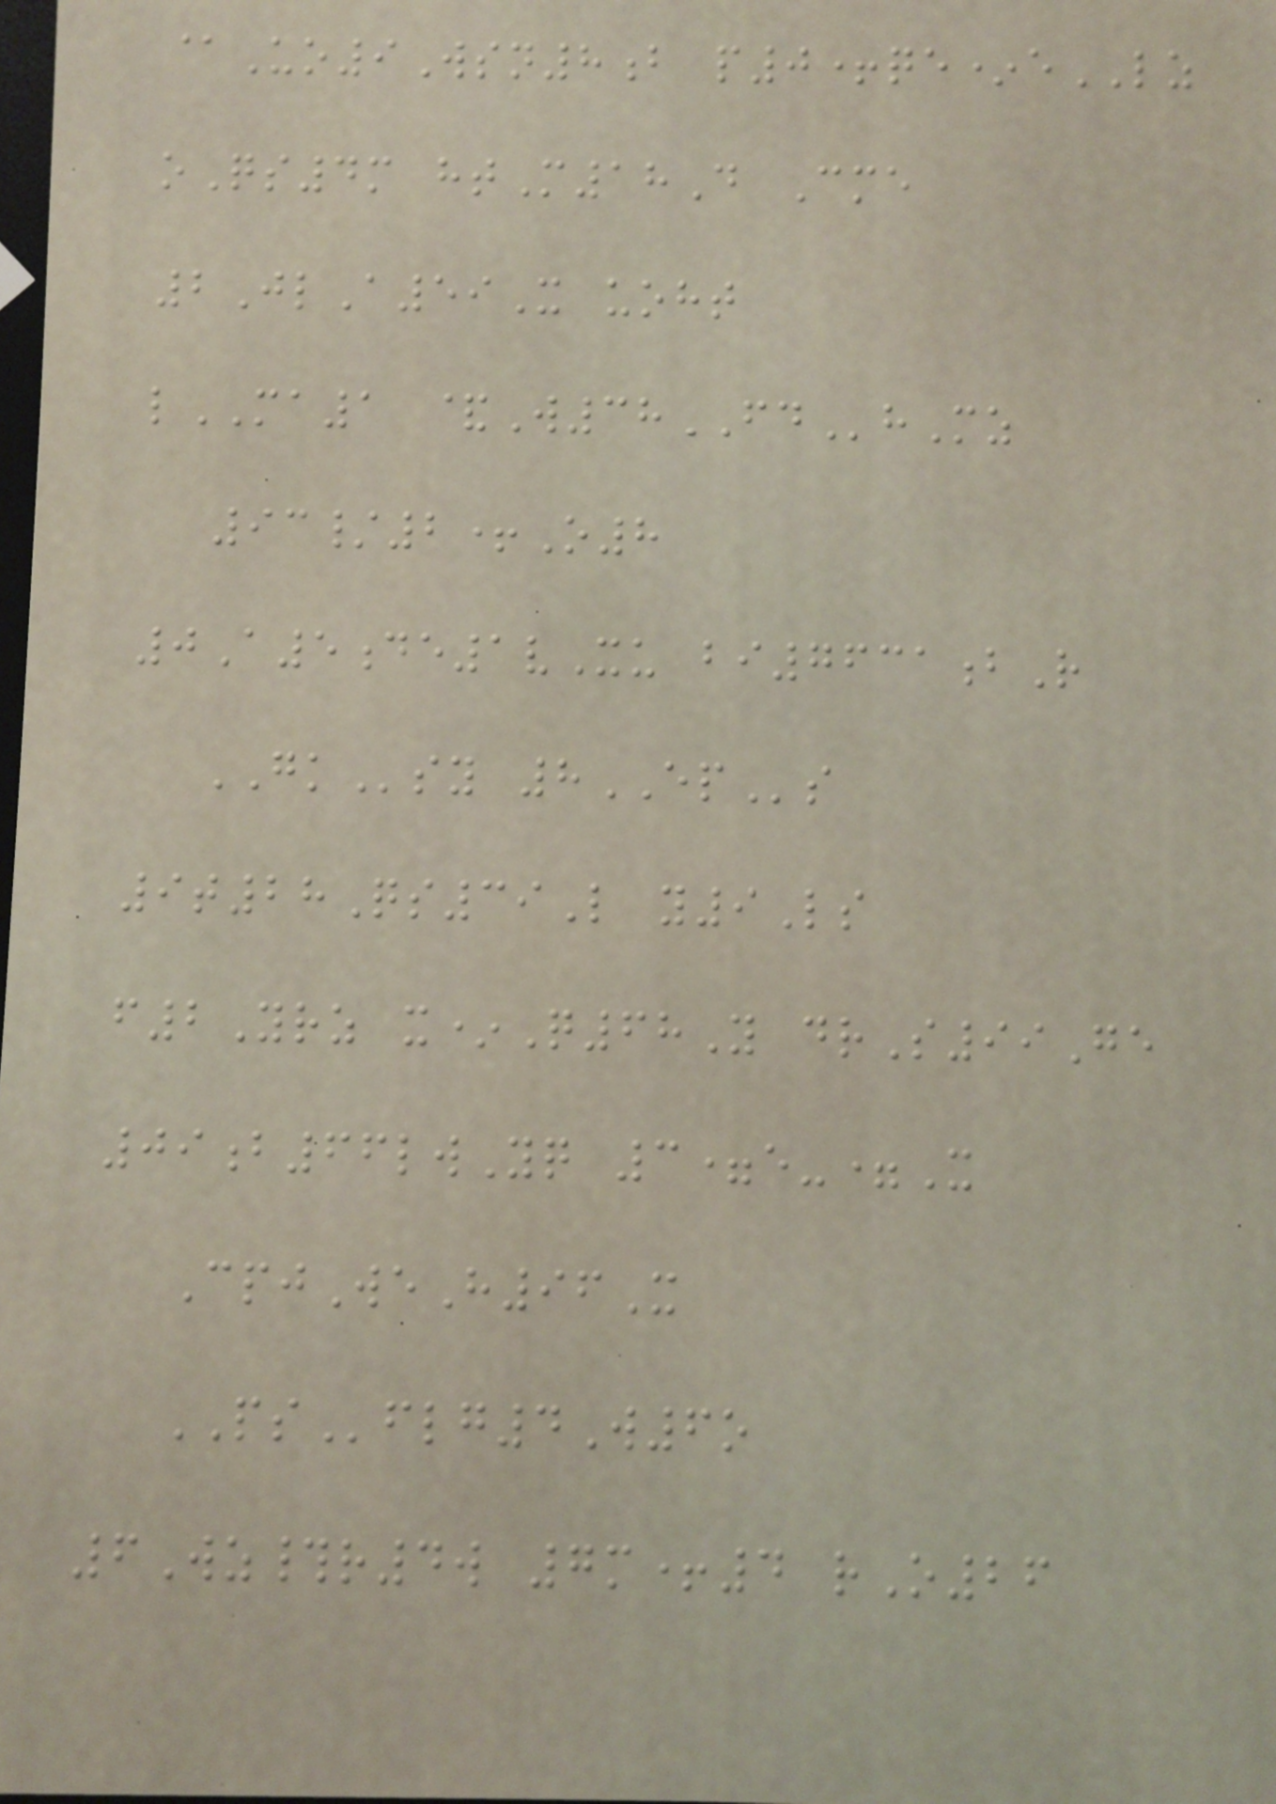@Uo9Wsn8b p0+qe*eLZ
oQs4m htM18D Cme
2JlA59X uoht
lMA1 &W38FDhMz
93/2+O8
0A5de1vXu bi7631bR
GKsy 8EPs
9t28Qs39L y9Ls
f2Yrz x*Q68Y drS99Ge
09b66lwYq 3=e-=X
CpjWeH96X
PSflg4W6o
6Wz#r4w 7m+4 rO26
